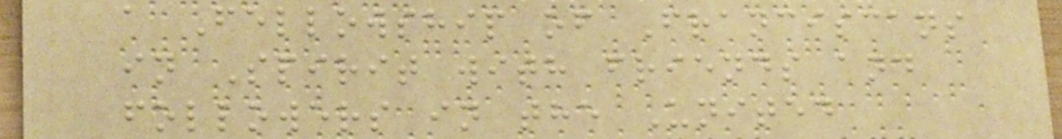a Fellowship of Franciscans
in Spirit with friends and
followers in the United
